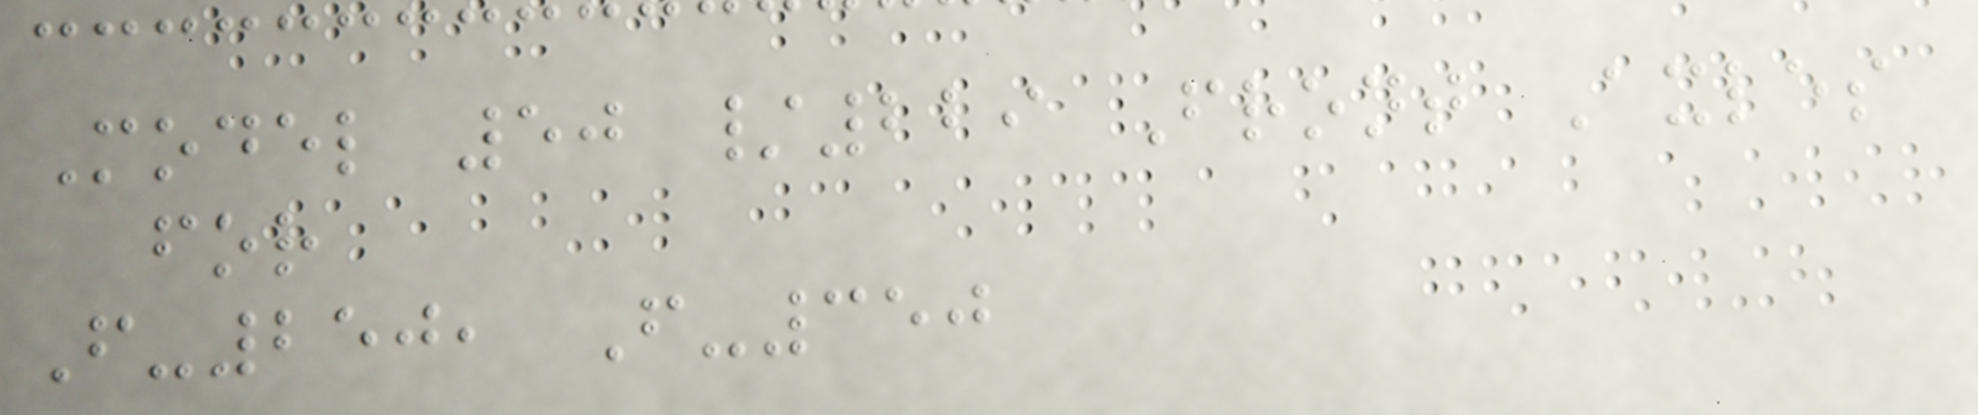Model 50 /229 Front Axles
for
F-250, F-350
